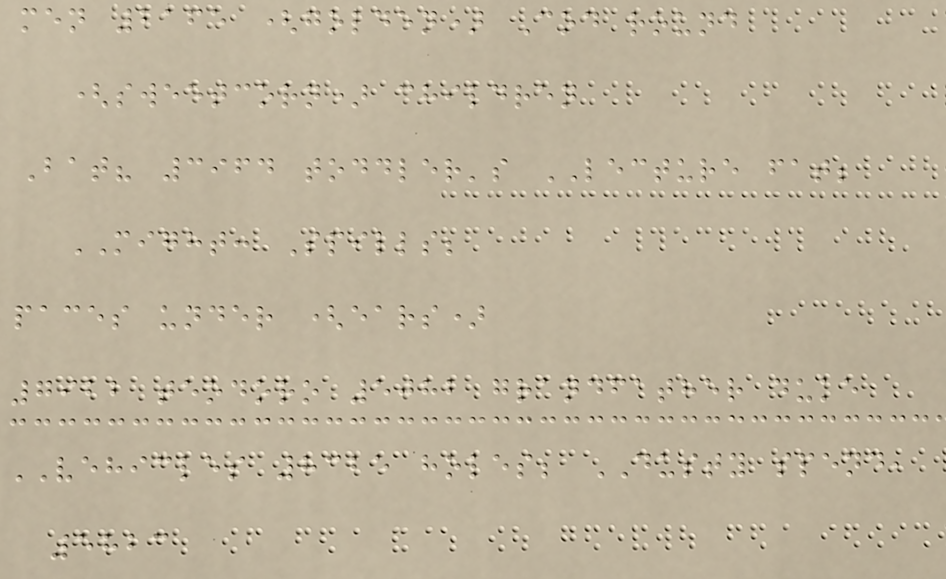men 2165 (golden) Cod round
(sweetcorn) children
Bat? 3964 toddler's LECTURE fat;
MIGHT: Spills;
paces under (ears)
7922 teodoro 5082 grandfather duke
VEHICLES 8325 holes; DUSTY spend,
5823
